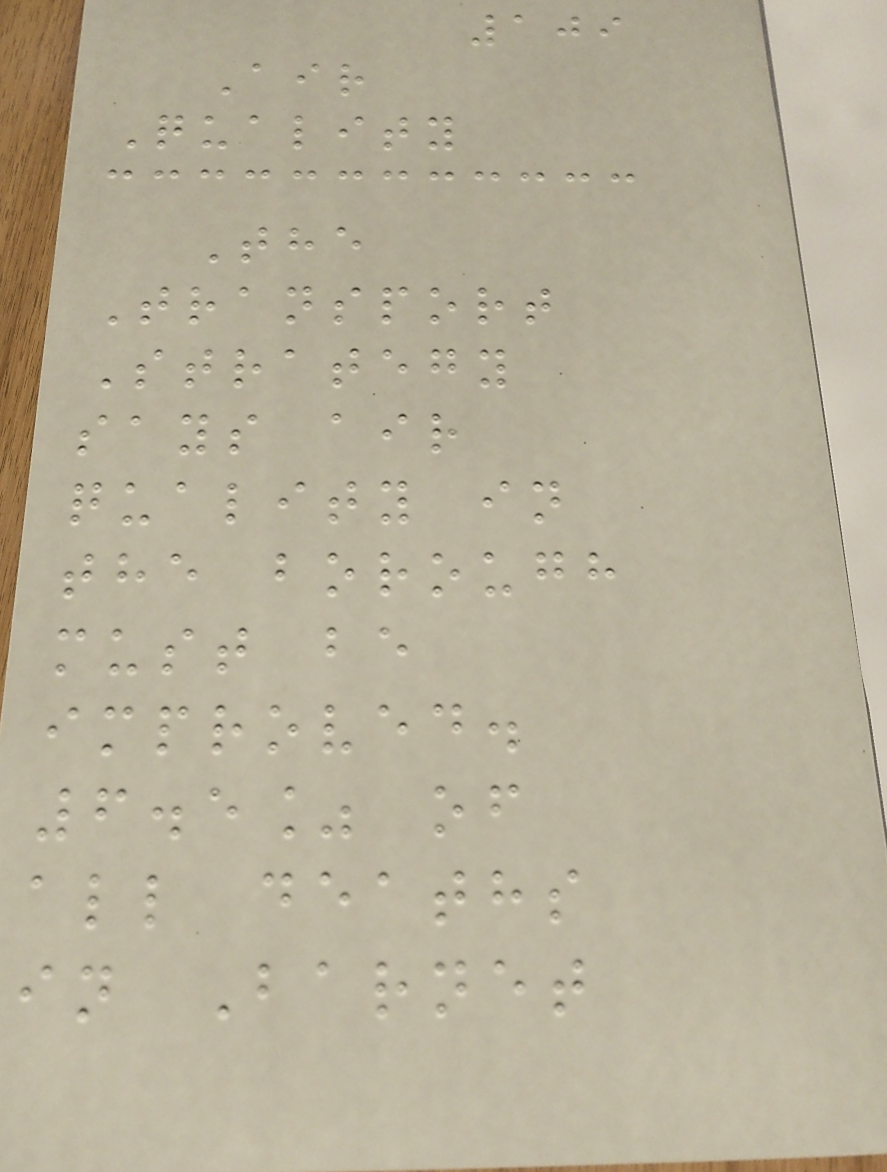109
Air
Quality
The
Transport
Strategy
says air
quality in
the borough
must be
improved.
6.5% of
all deaths
in Barnet
